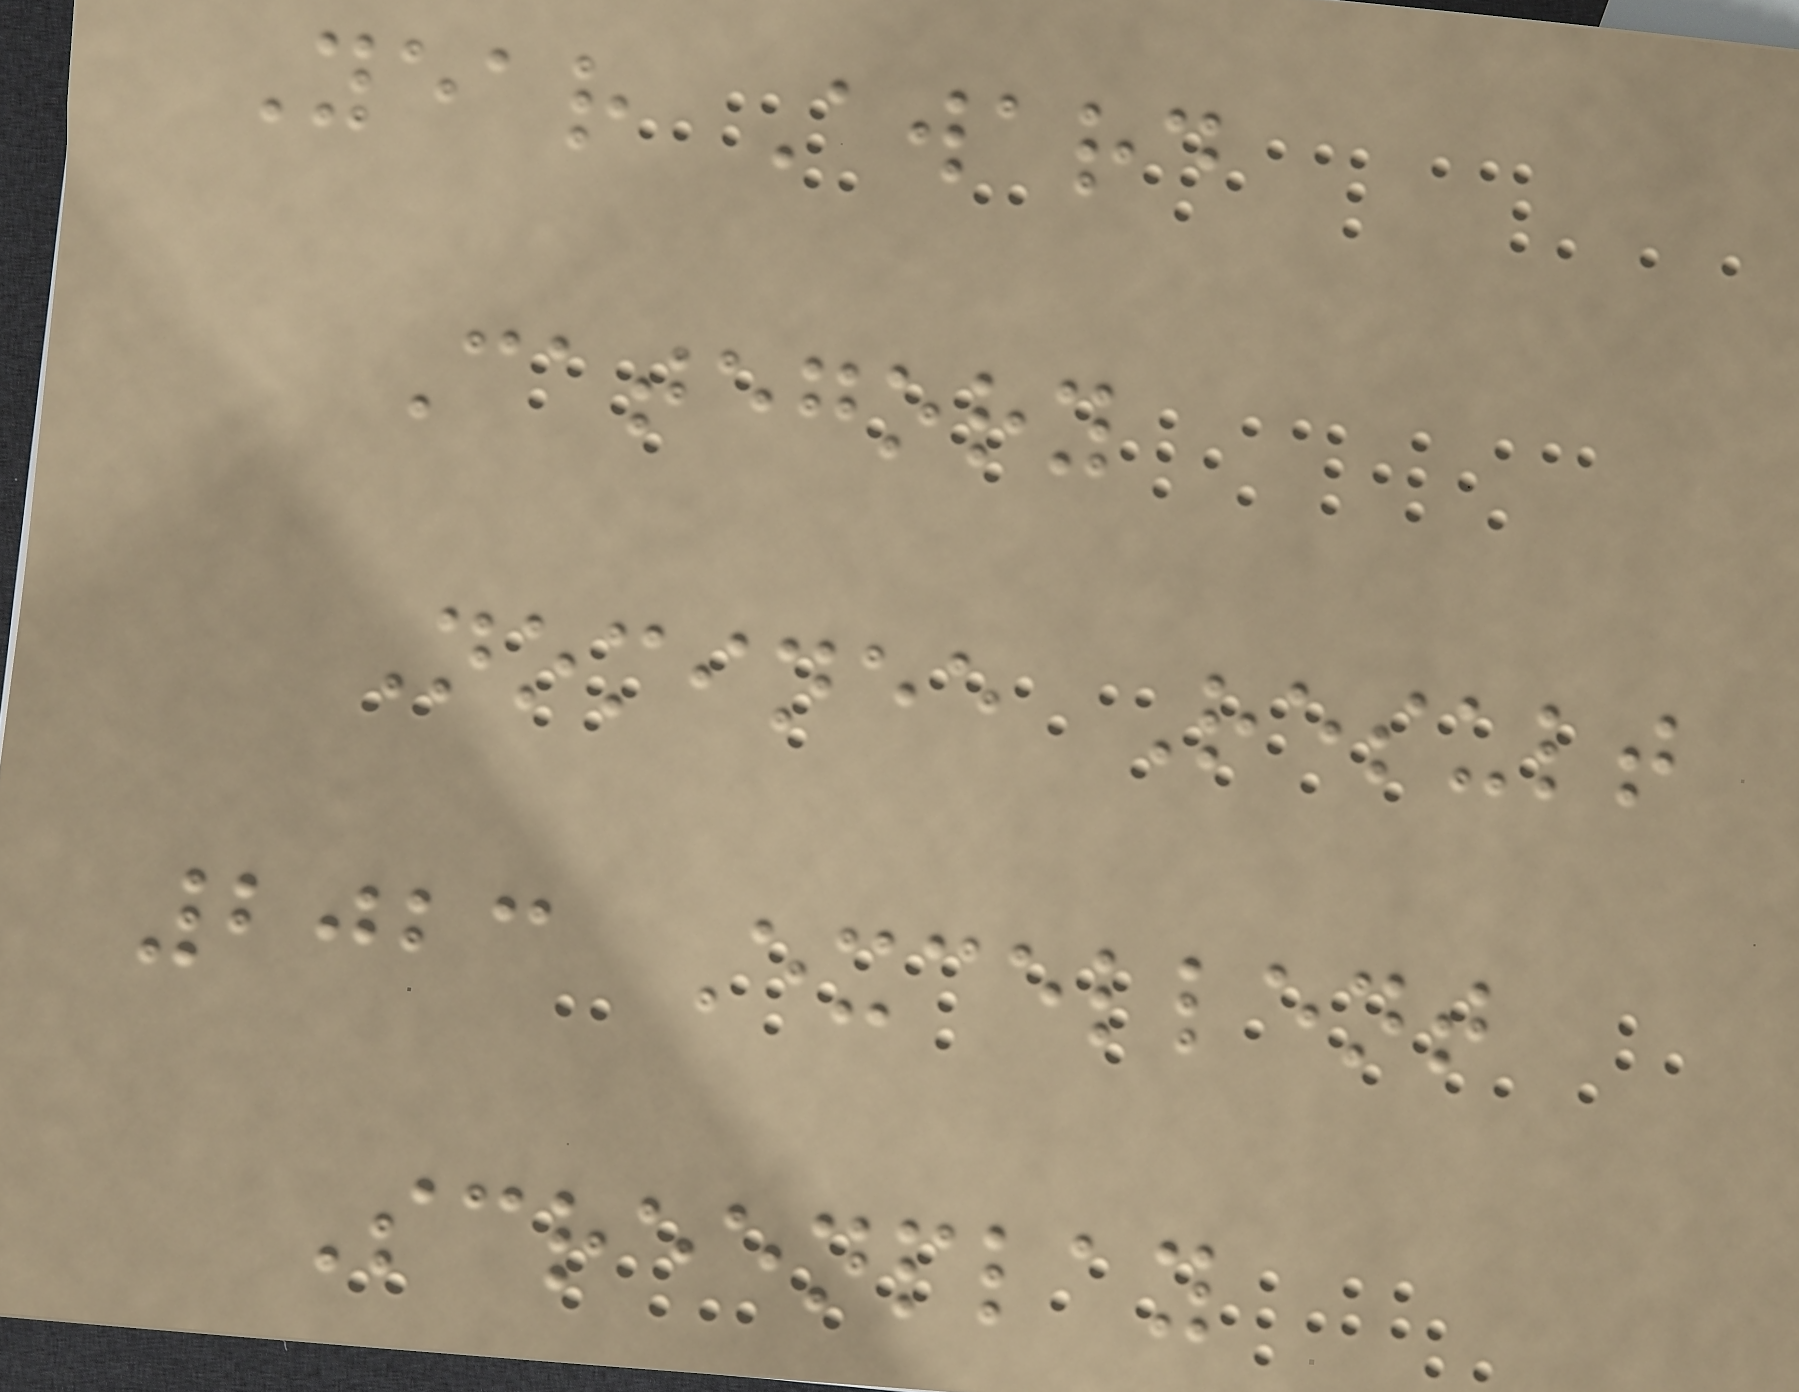Year Award
Category
Nominee Result
2023 Excellent
Screenplay
